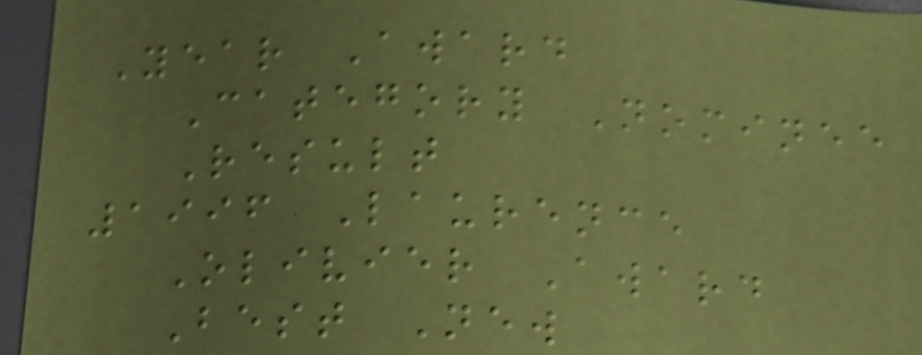Year Award
Category Nominee
Result
1996 Laurence
Olivier Award
Best New
